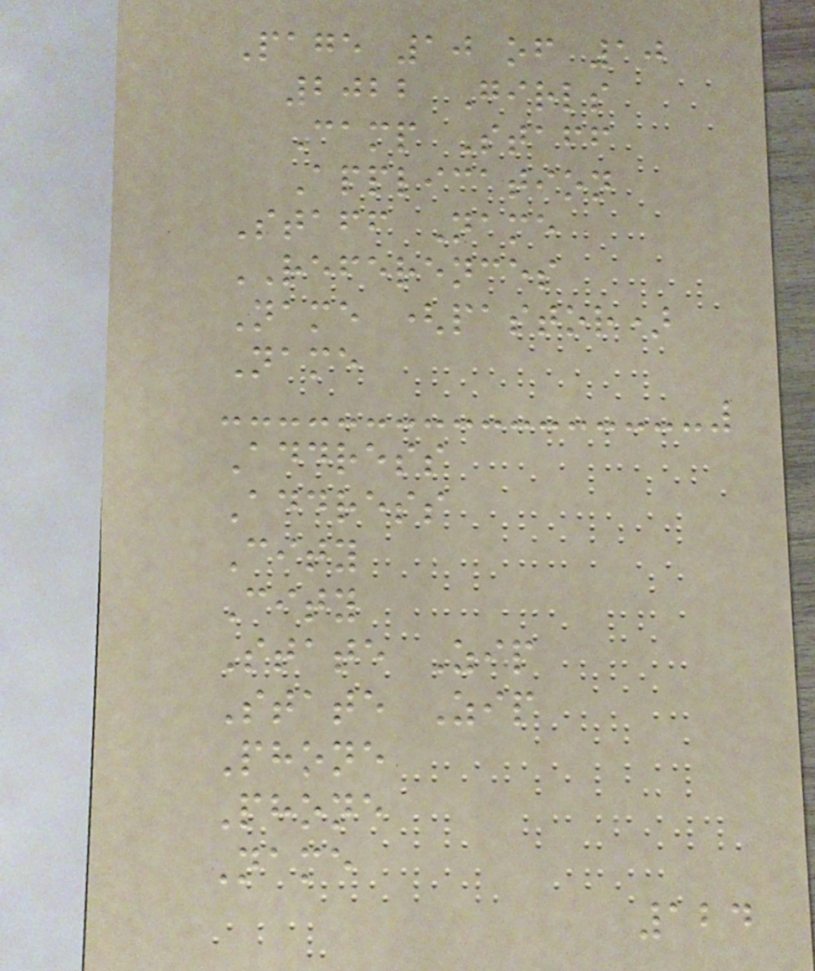Page 10 of 10
2022 Girls
Camp Staff
Application
Staff Name
REFERENCES
Name (pastor)
Name
Address
Address
City
City
State Zip
State Zip
Phone
Phone
Name
124
